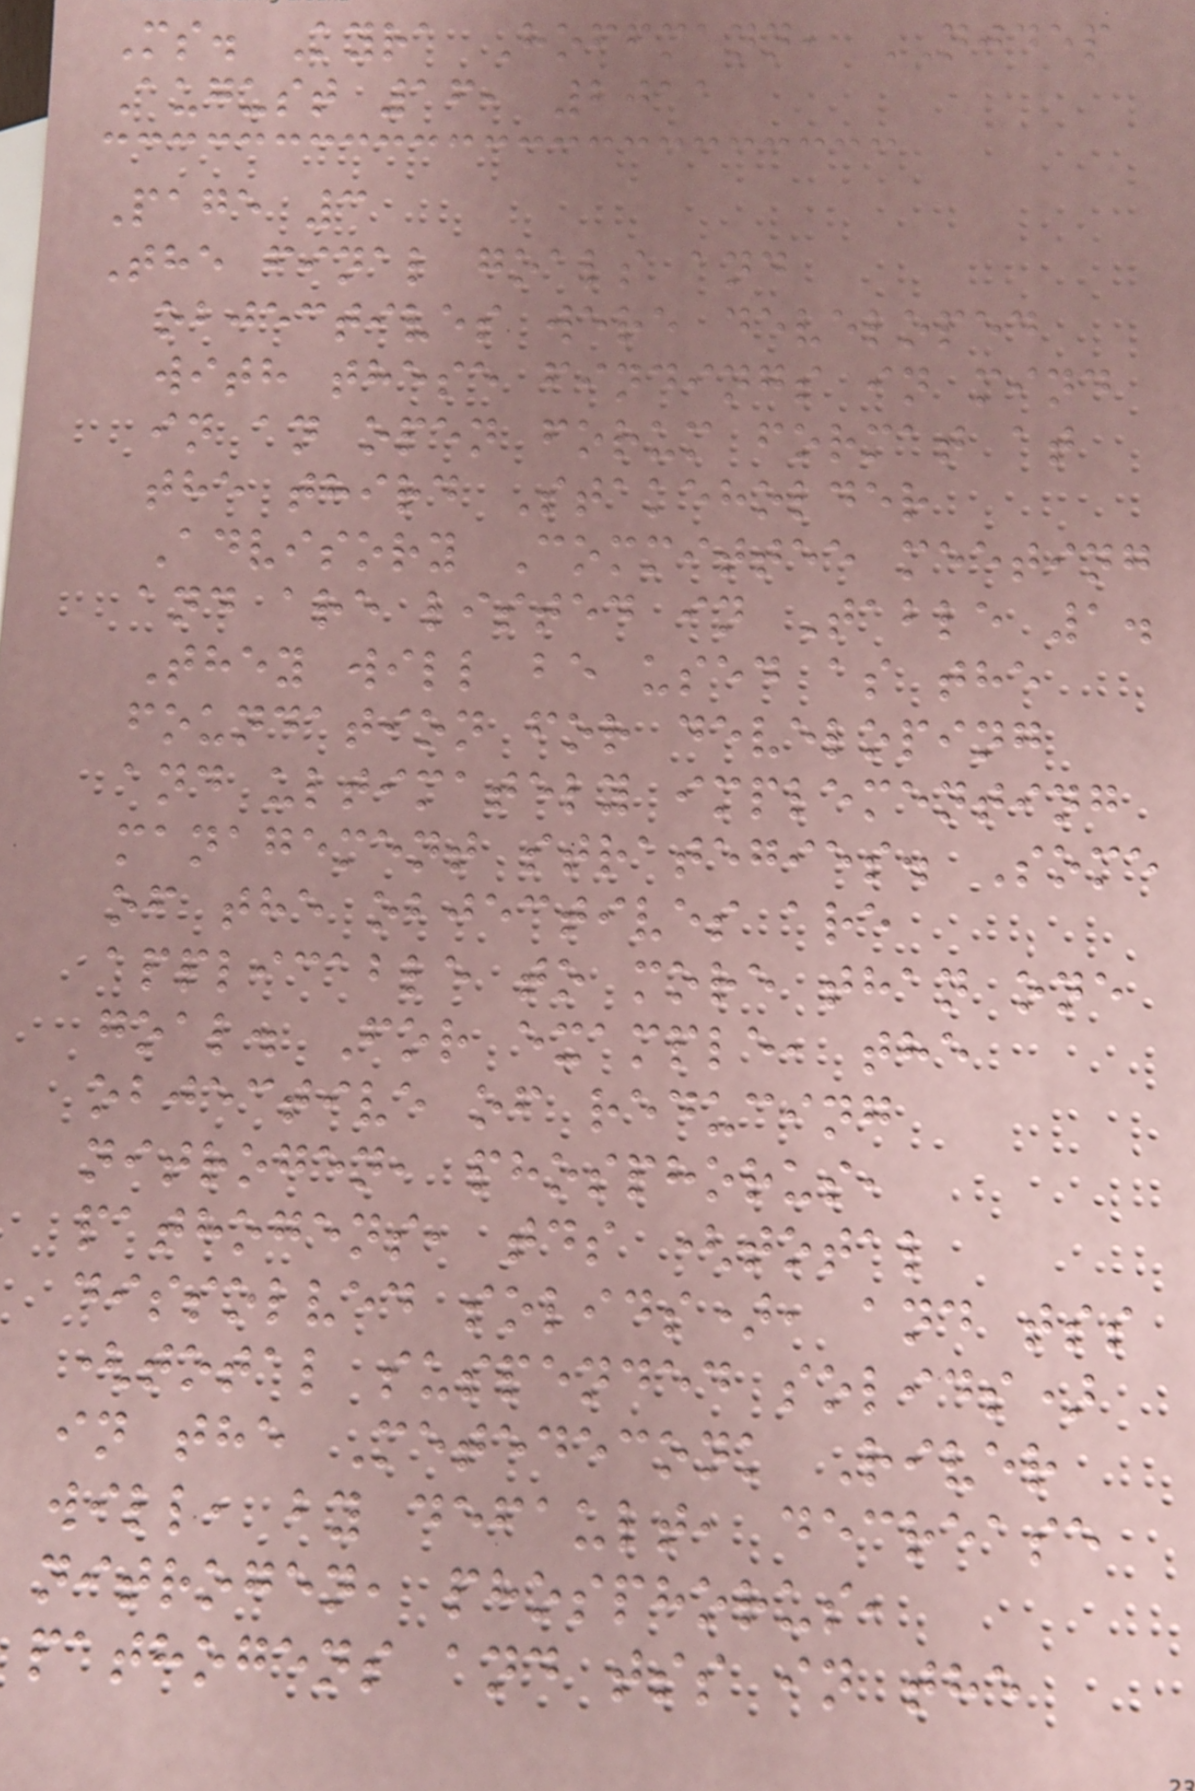Ms. Kyra Hoffmann, NJDEP
August 16, 2011
Page 3
The final goals and
objectives were developed
with these findings in mind
in an open forum format at
the third Stakeholder
Advisory Committee meeting
and are listed in Table 1.
They will be used as the
foundation for developing
and ultimately implementing
management strategies. Some
of the objectives are
applicable to more than one
goal. For example, the
objective of reducing
nitrogen, phosphorus,
pathogens, tds (total
dissolved solids), and tss
(total suspended solids)
in the Metedeconk River
will, by default, decrease
nitrogen, phosphorus,
pathogens and tss in the
